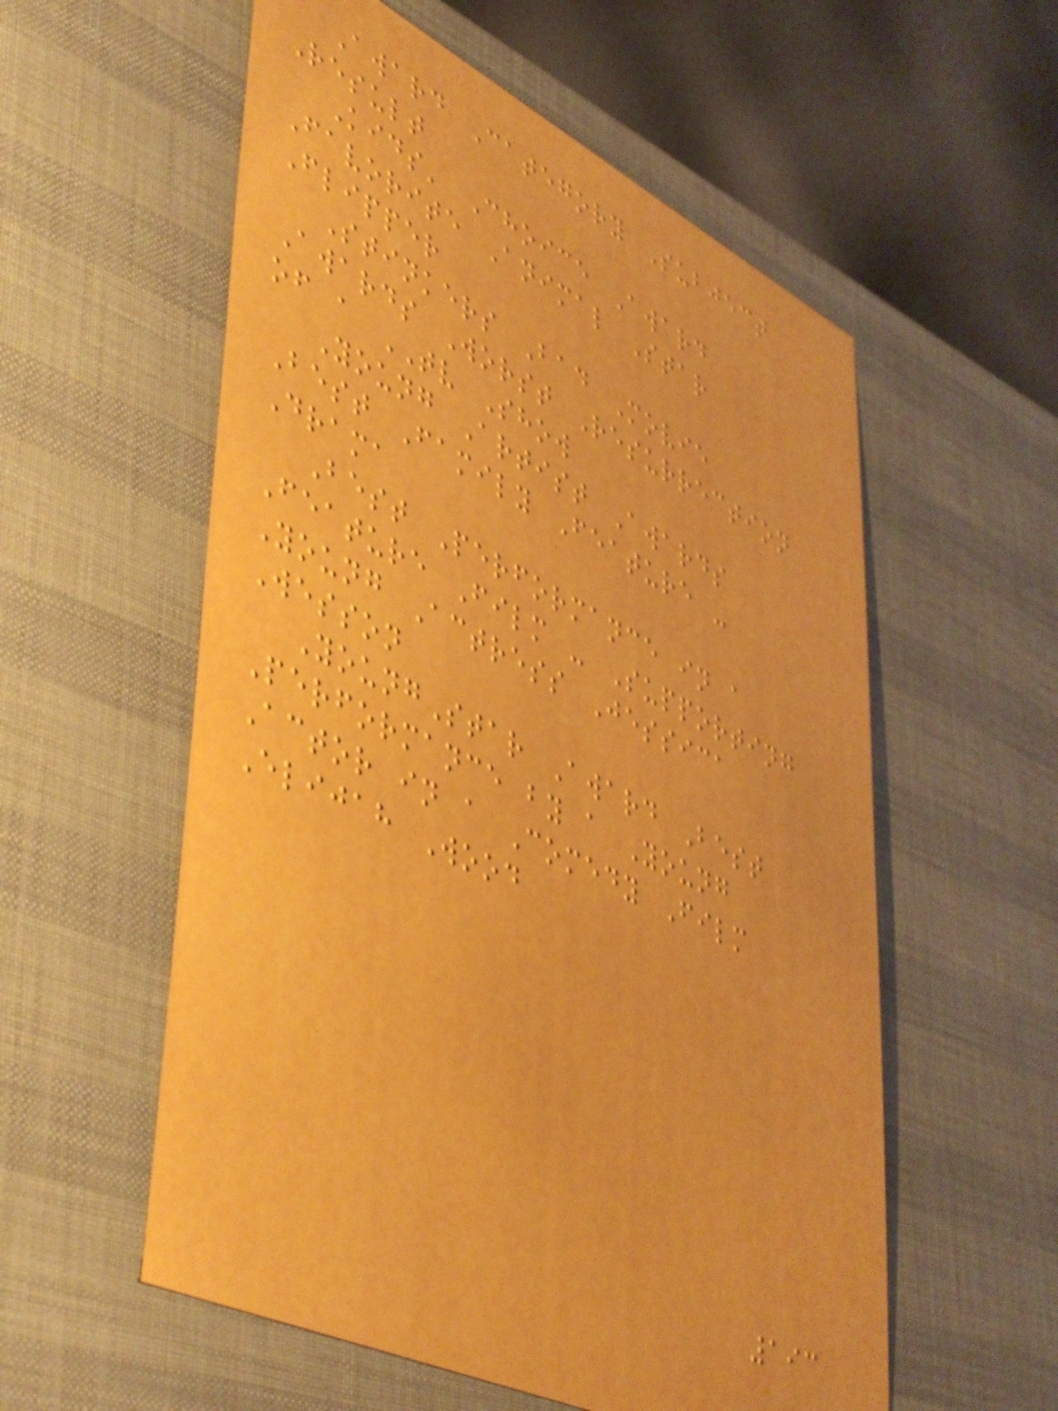Award Category Subject
Result
Kids' Choice Award
Favorite Animal Star
Flipper
Stinkers Bad Movie
Awards Worst Resurrection
of a TV Show
Young Artist Awards
Best Family Feature -
Drama
Best Performance in a
Feature Film - Supporting
Young Actress Jessica
Wesson
YoungStar Award Best
Performance by a Young
Actor in a Comedy Film
Elijah Wood
193
